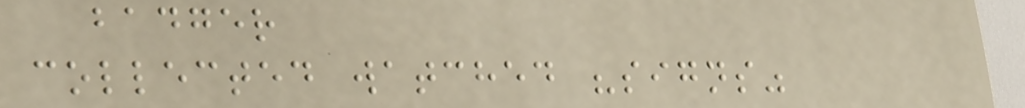badger
collected watched "signs"
